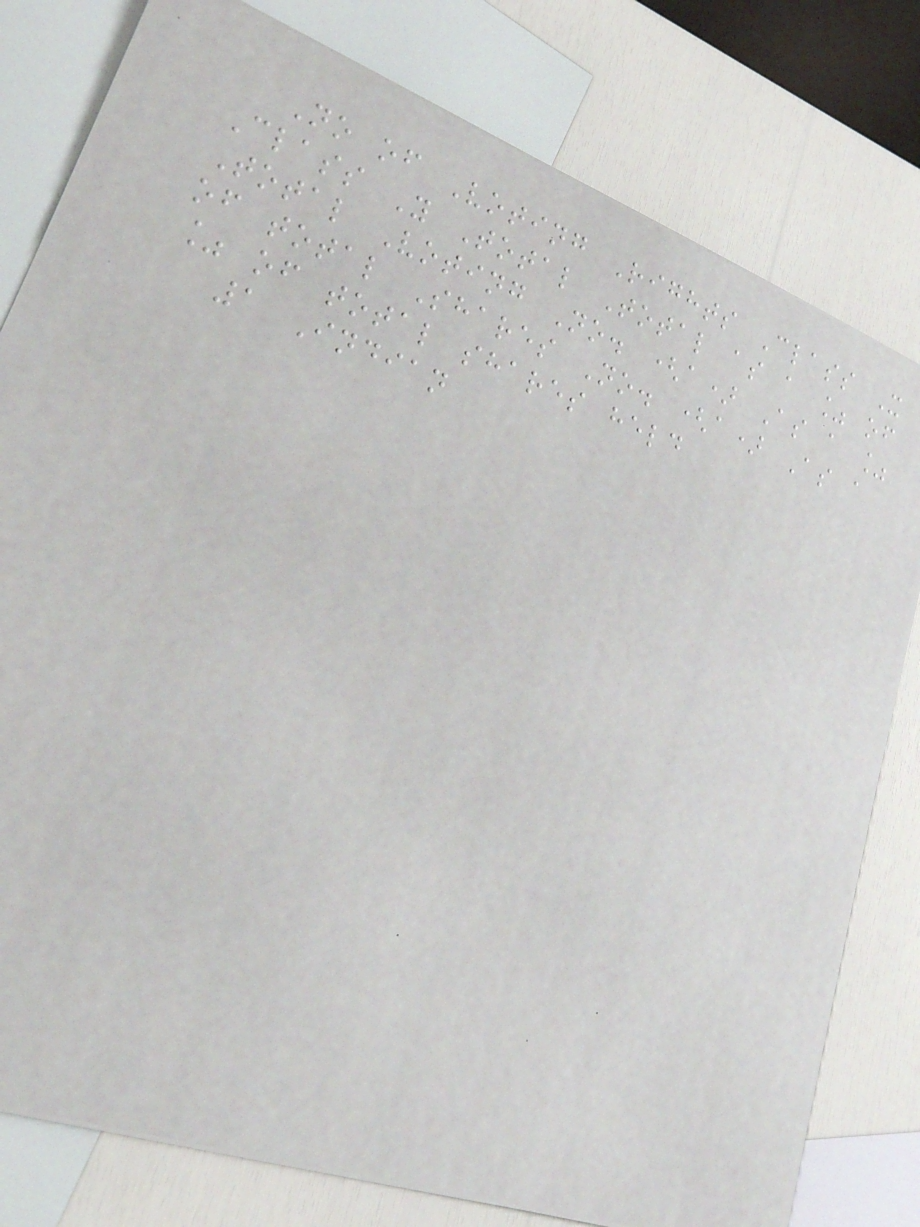No of Voting Rights Class X
Class Y Total Total as a % of
Total Voting No. (a) As a %
of total Shares No. (a) As a
% of total shares held
1 Indian
